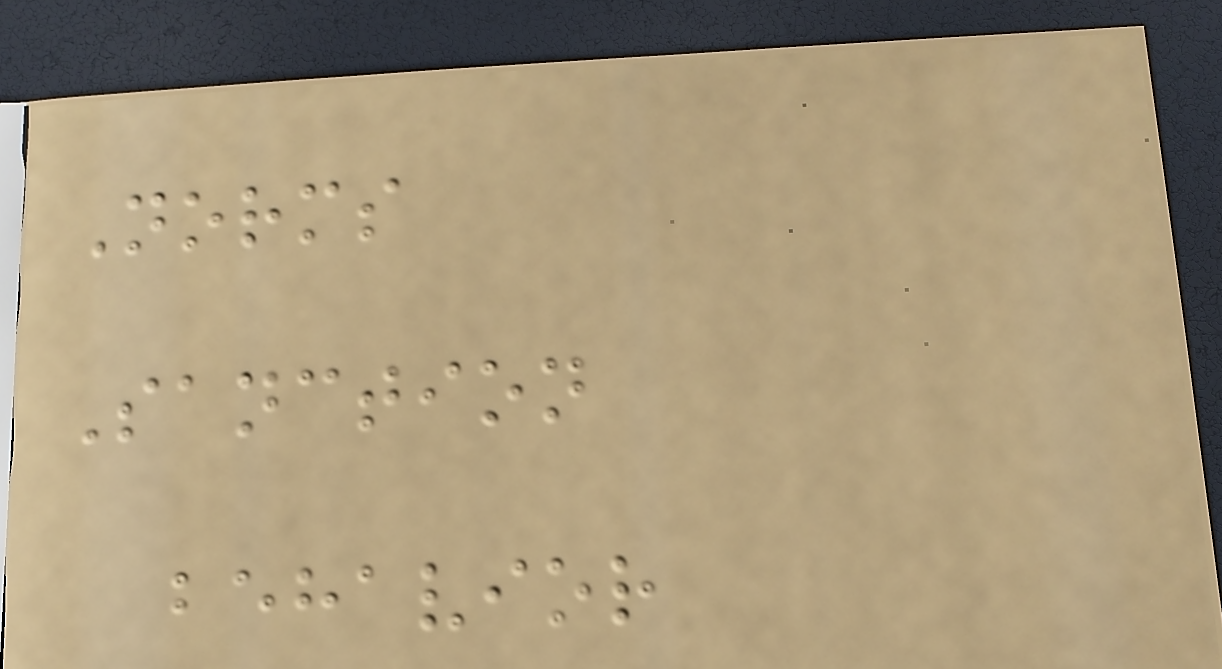Norms
Sanction
behavior
